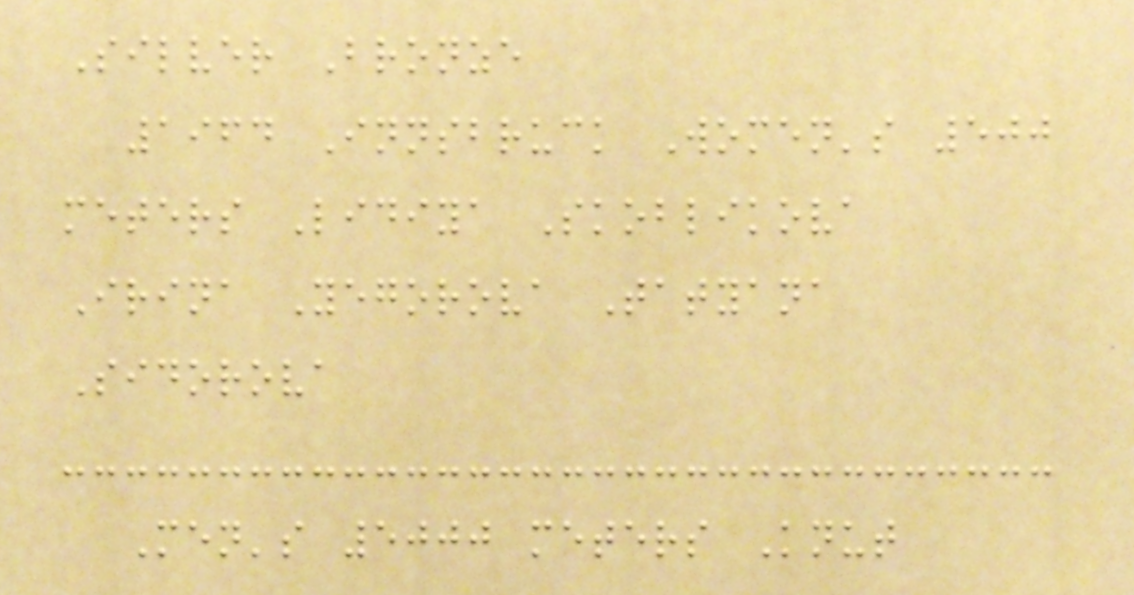Silver Bronze
1964 Innsbruck Women's 500
meters Lidiya Skoblikova
Irina Yegorova Tatyana
Sidorova
Men's 5000 meters Knut
